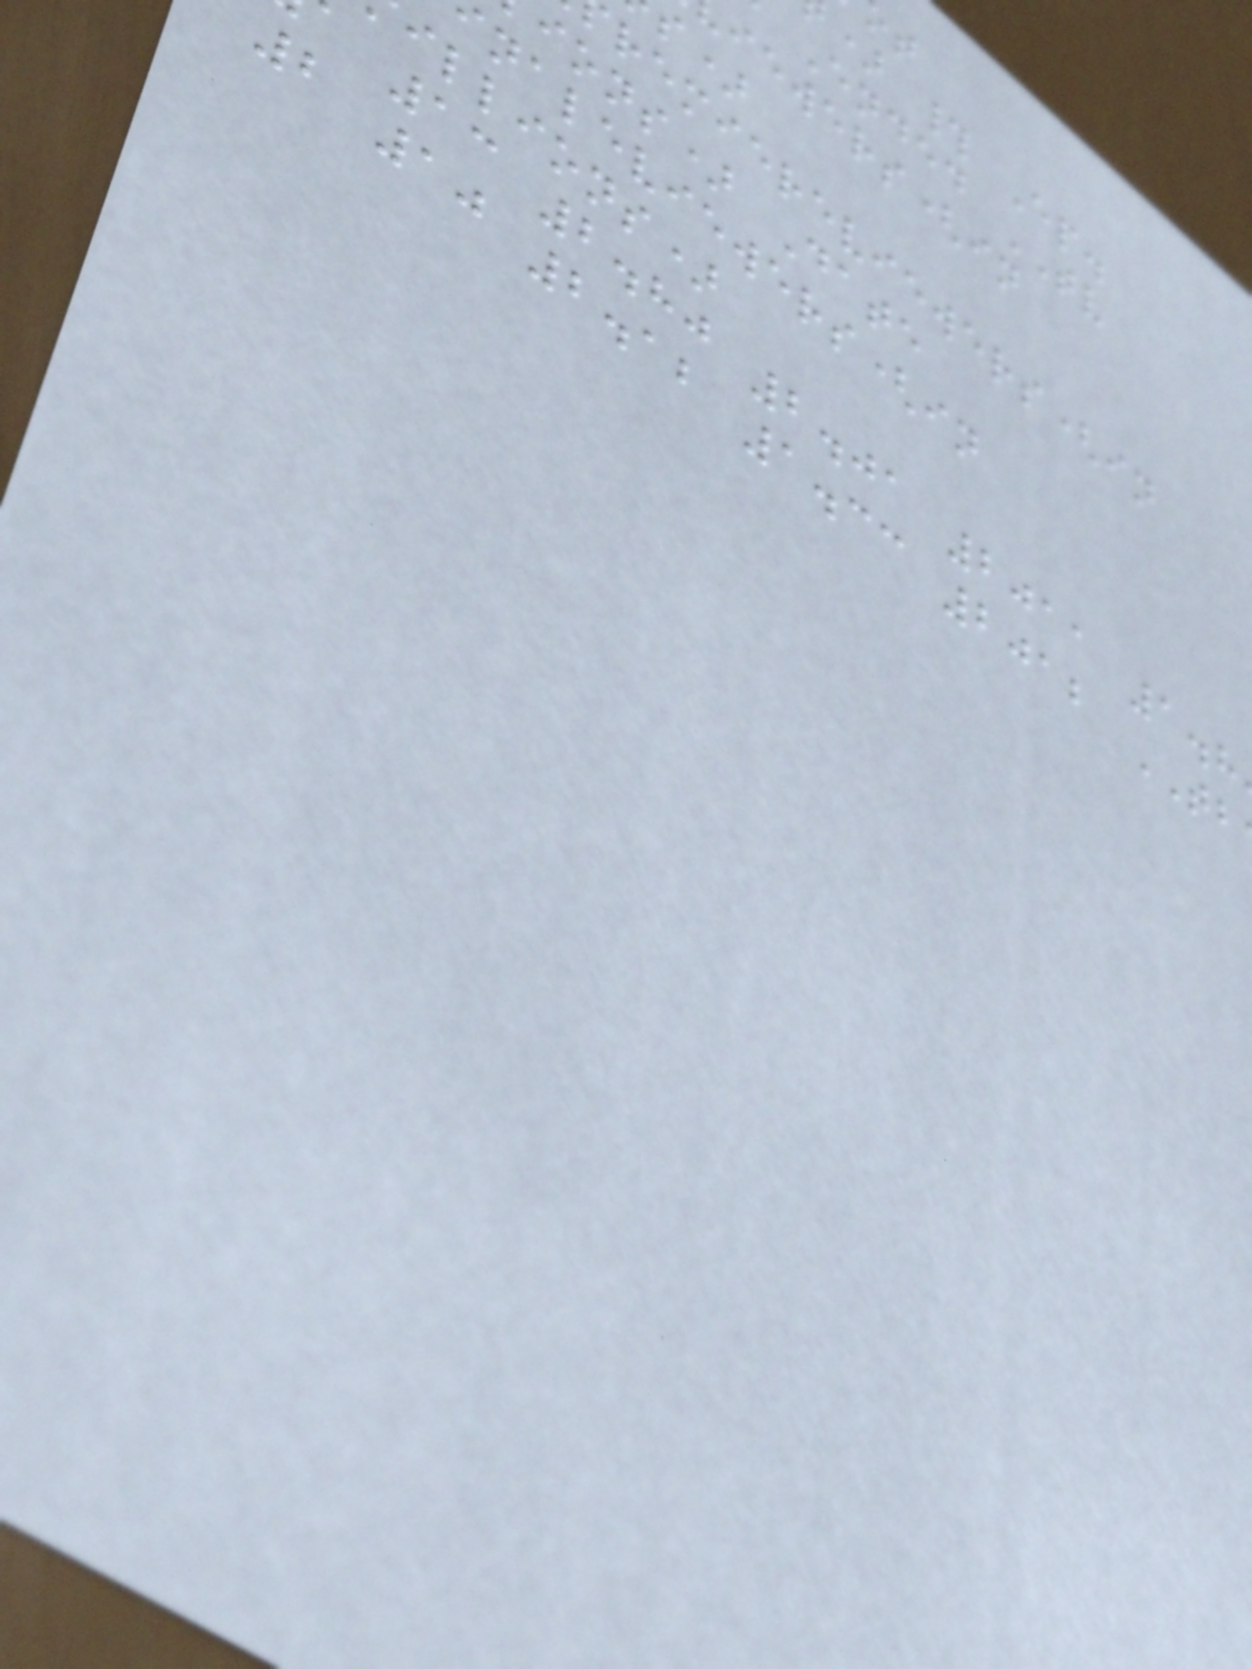) # Ep.
Ended TV
iewers(in
remiereviewers(in
ions) Date
naleviewers(in
illions)
13 2.80 2.01 2011 1.8
2 10 2.12 1.33 2012 TB
